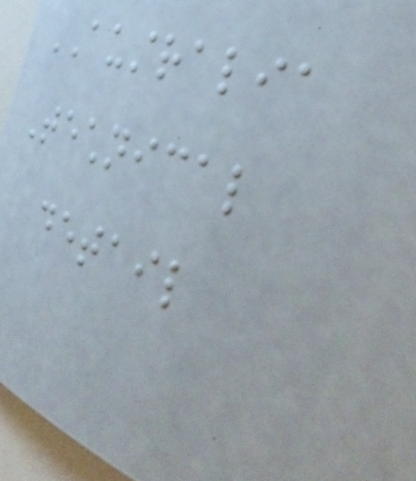AUSTRALIA
Technical
detail
